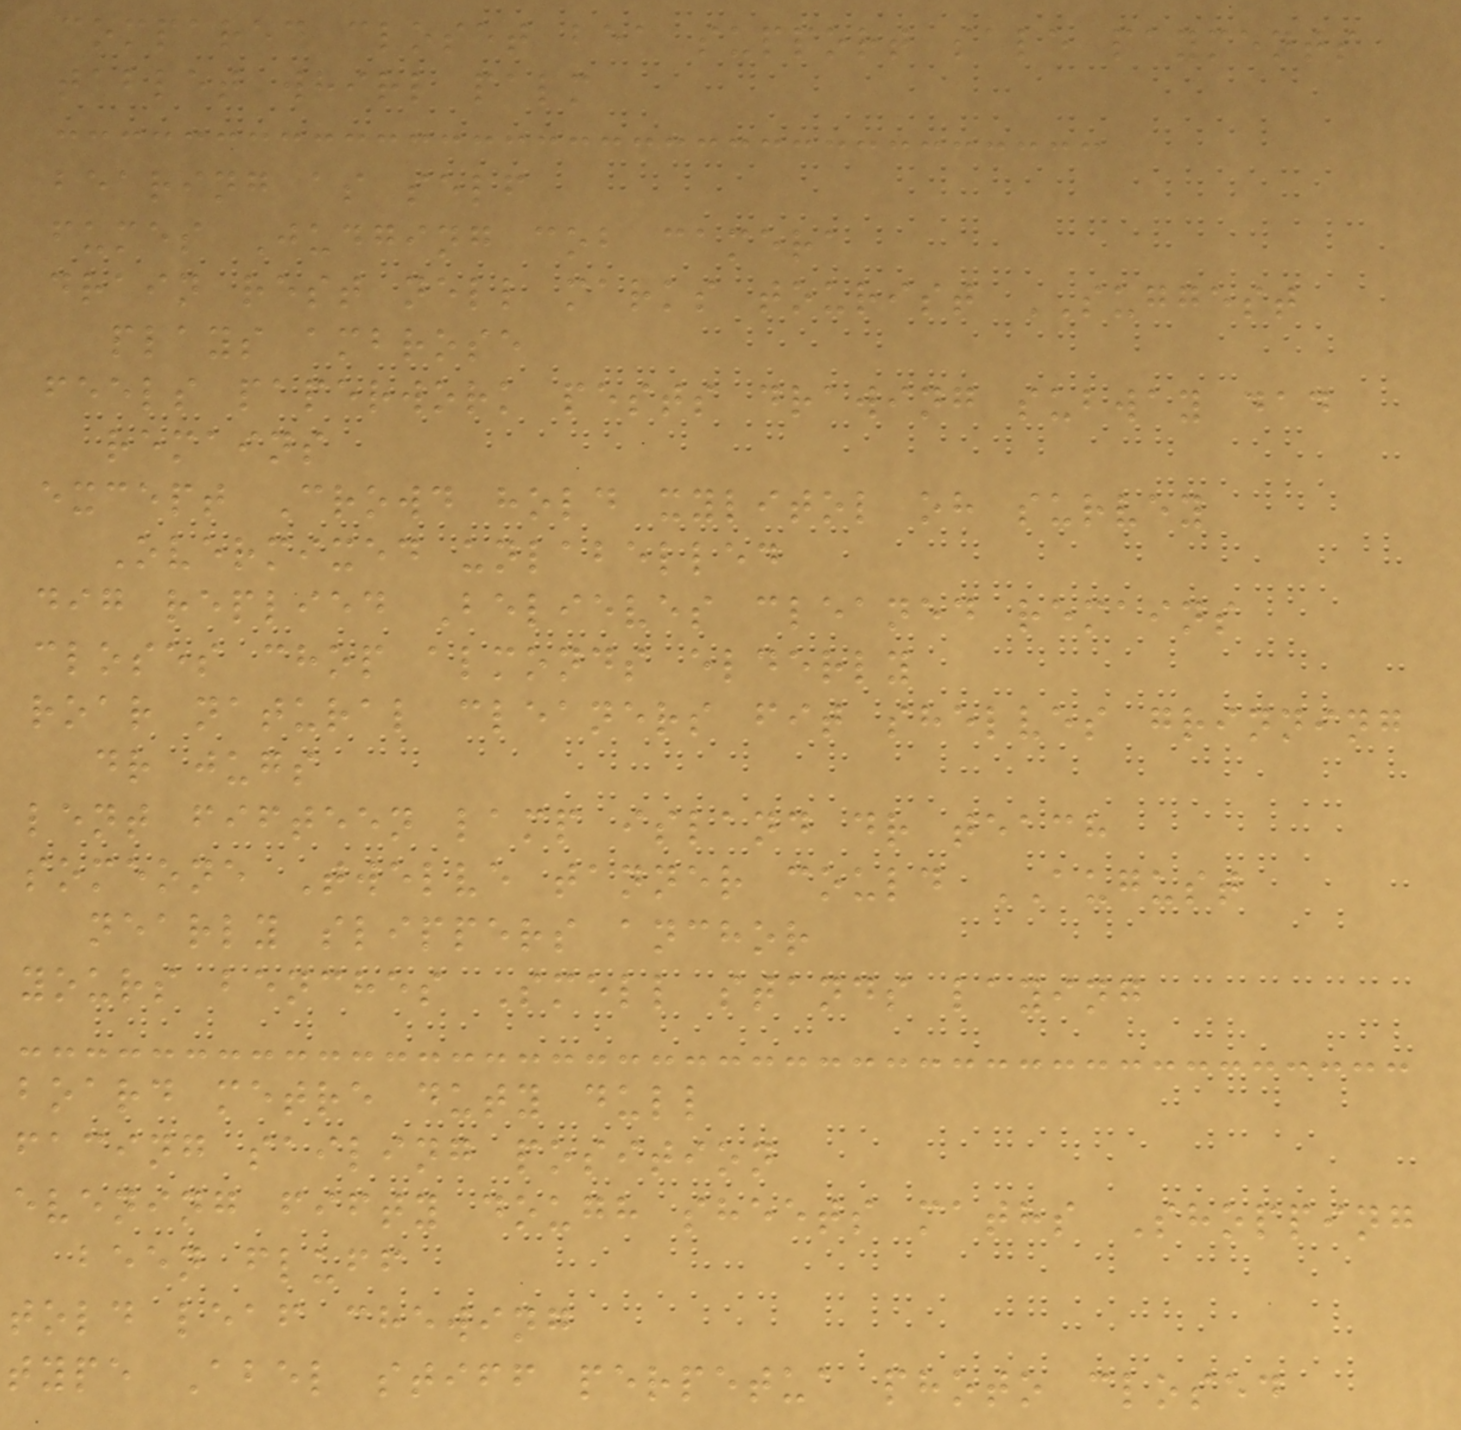compared closet bea support sale payments
tablet whirl palm
bearing as self
fumes Judging cob camera
drain rest nell marks tourist SUGGEST
plays ambrose
feels paperwork pests drawing subway dad
remains
except Crowd hold xylitol oh survey
Overmixed unlabelled
dig replied Believes cleaned remains
closes chop almonds elderly
roar natural cleaners fit shelves grinning
dr jugs
lent fifteen lamp island dr teach
someone Twelve tanner could AUGUST
nearly slippers anchor
yours benches Smell stands laying
board metre duty dull
facing sailing position
evening fifty dough sheets maths Shopping
been fluff
told leaf chewing
type Abel stiff perpetua photo closed
